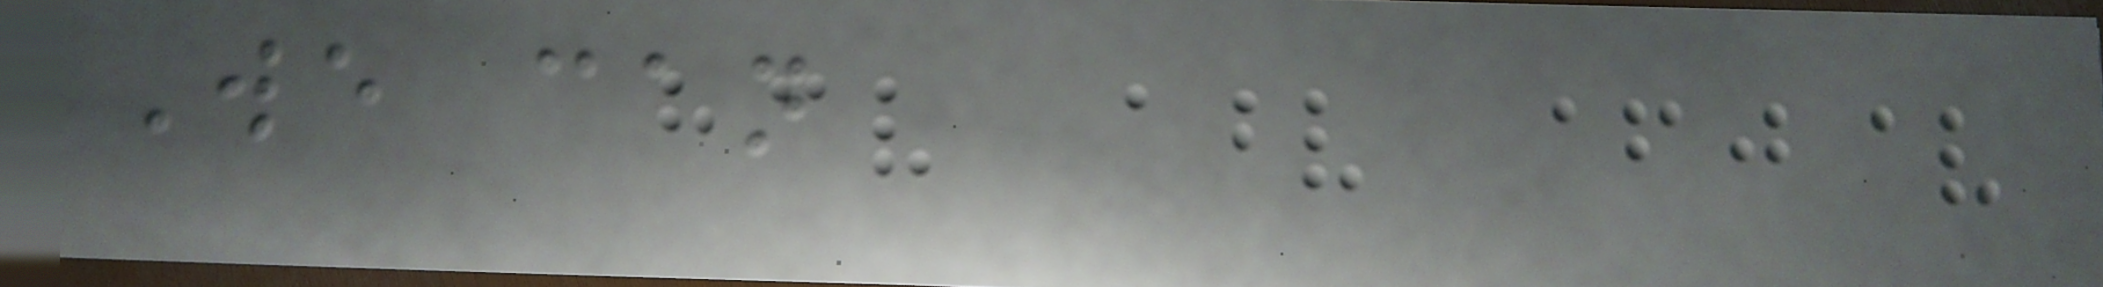We can
